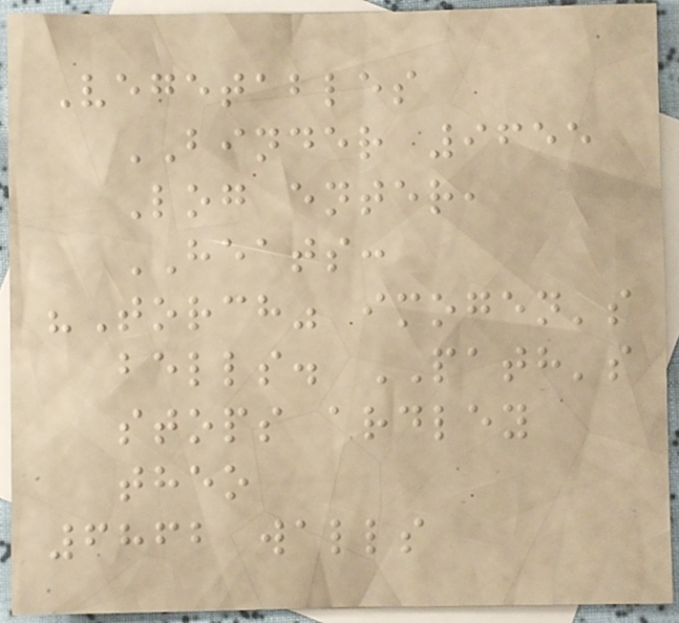Vegetables
BINDER 9655
Log enter,
HEATS:
"Torch" imogen's
bells. PATH's
stops ardley
theo
6862 walls
